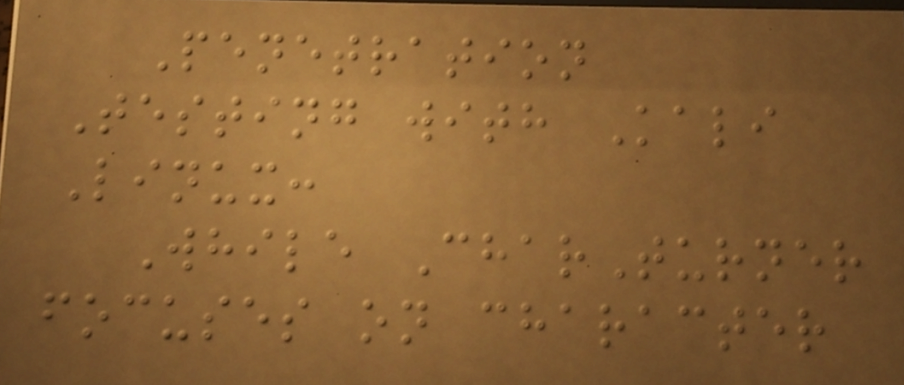Penetration
Testing with Kali
Linux:
While CharTurner
focuses on character
